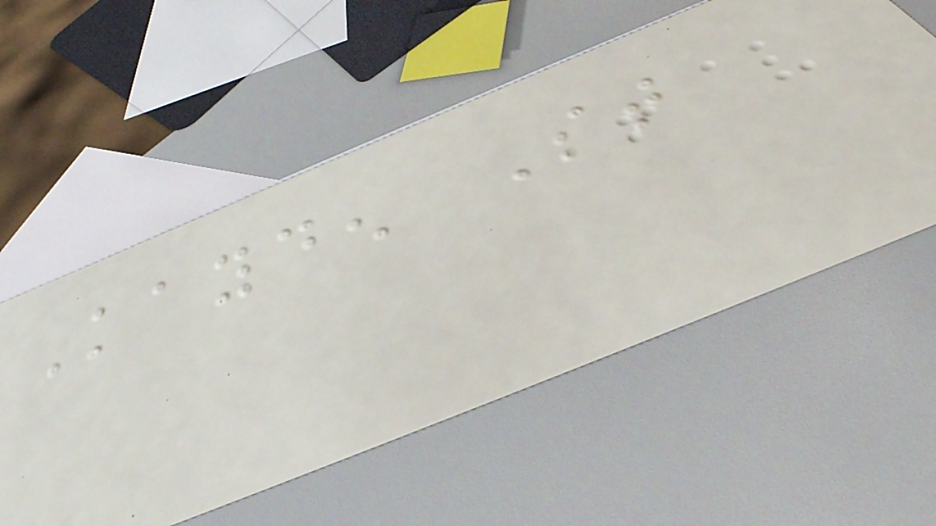Kayden St
